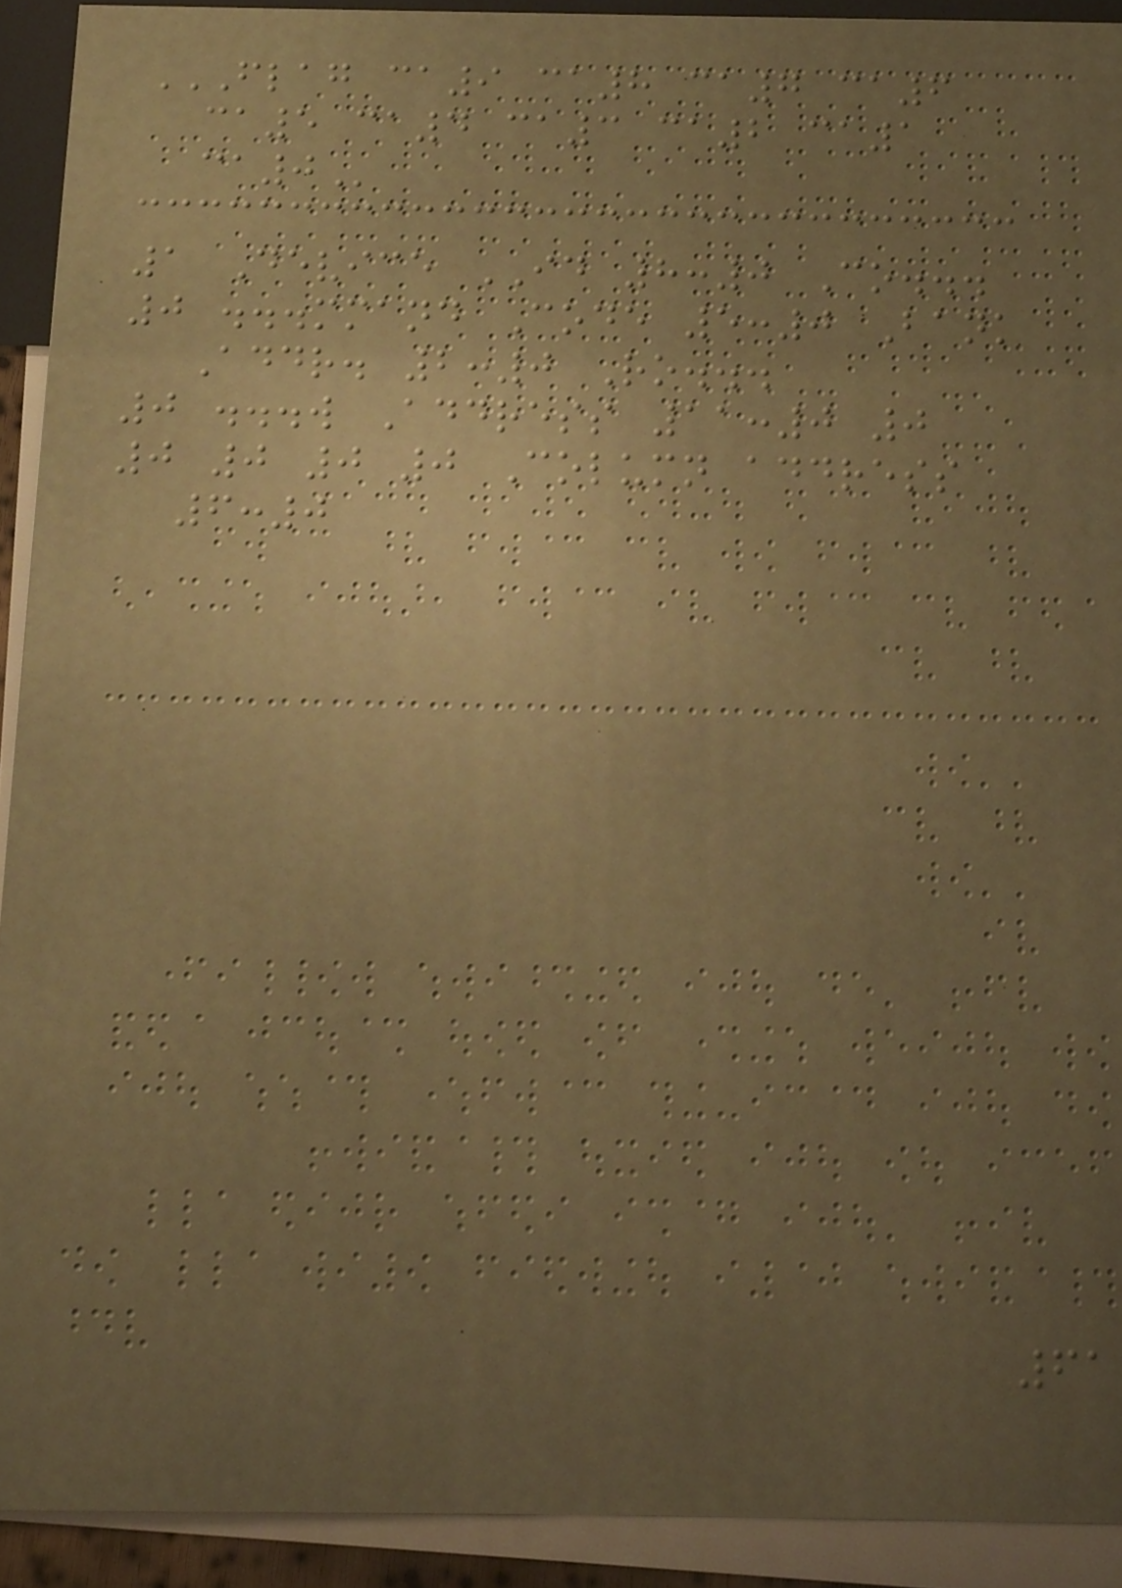FLAG CA9 CA8 CA7 CA6
CA5 CA4 CA3 CA2 CA1
CA0
1 Device ID 8:0 Co...
0 ...mmand Code 5:0 Bank
Addr. 2:0 Ro...
0 ...w Address 11:0 0
0 0 0 0 Column address
6:0
61
